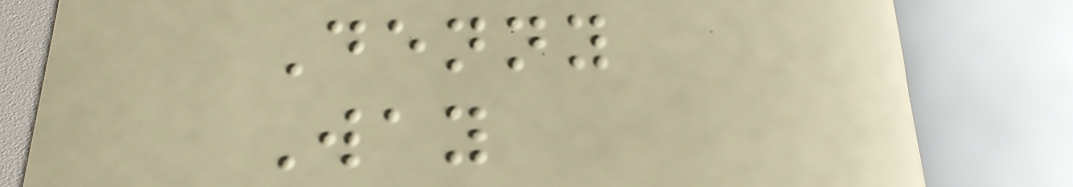Denny
Way
